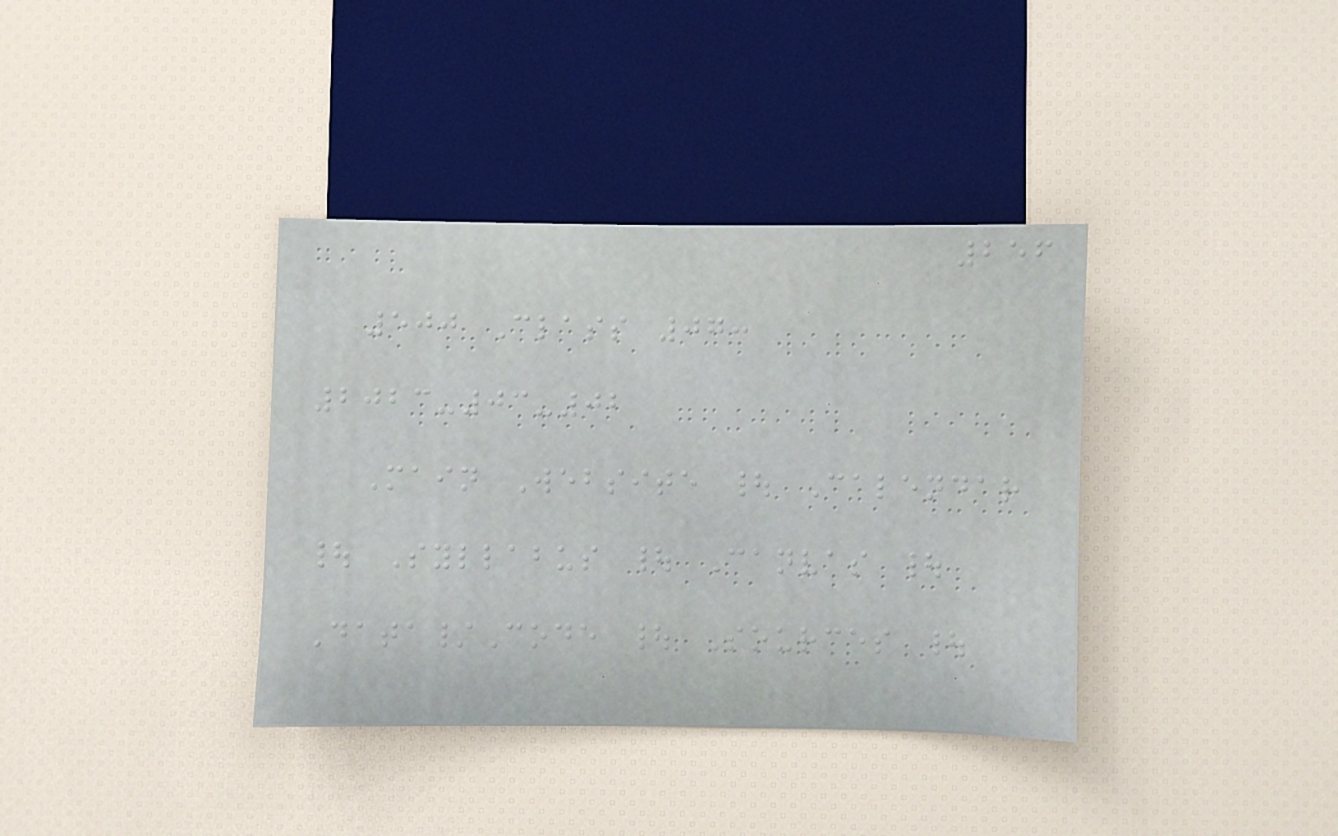256
500 Class 07:
2023-03-02
Main Website | Calendar
| Syllabus | Canvas |
Data/Code | Sources |
